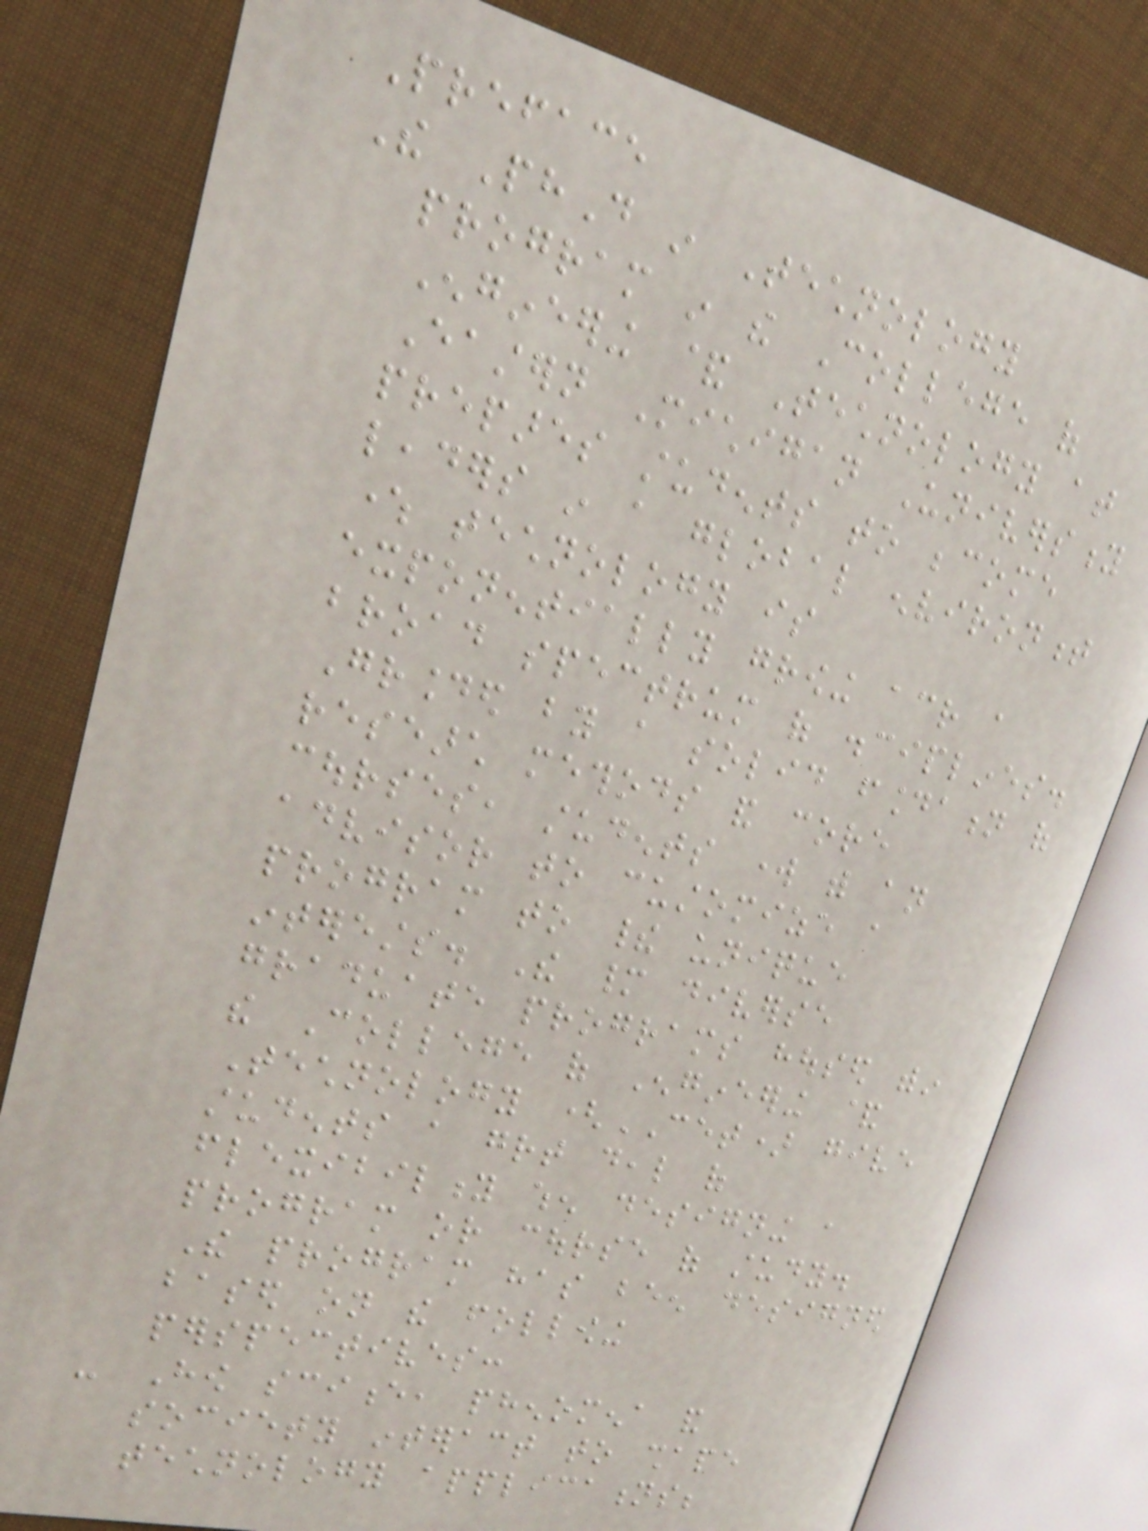Preface
The PhD in Technology
program in the College of
Engineering & Technology at
Eastern Michigan University
prepares students to become
leaders in a global environment
where technology is
exponentially growing across a
broad spectrum of disciplines.
Grounded by a solid foundation of
research methods and core
courses, students work with an
advisor to customize a
program to their unique
interests. The many diverse
graduate programs housed within
the College of Engineering &
Technology (CET) give
students a great deal of
flexibility when designing a
program or course of study.
The program has been designed
based on the following
perspectives:
- How science, phenomena and
society interact to shape
technology applications;
